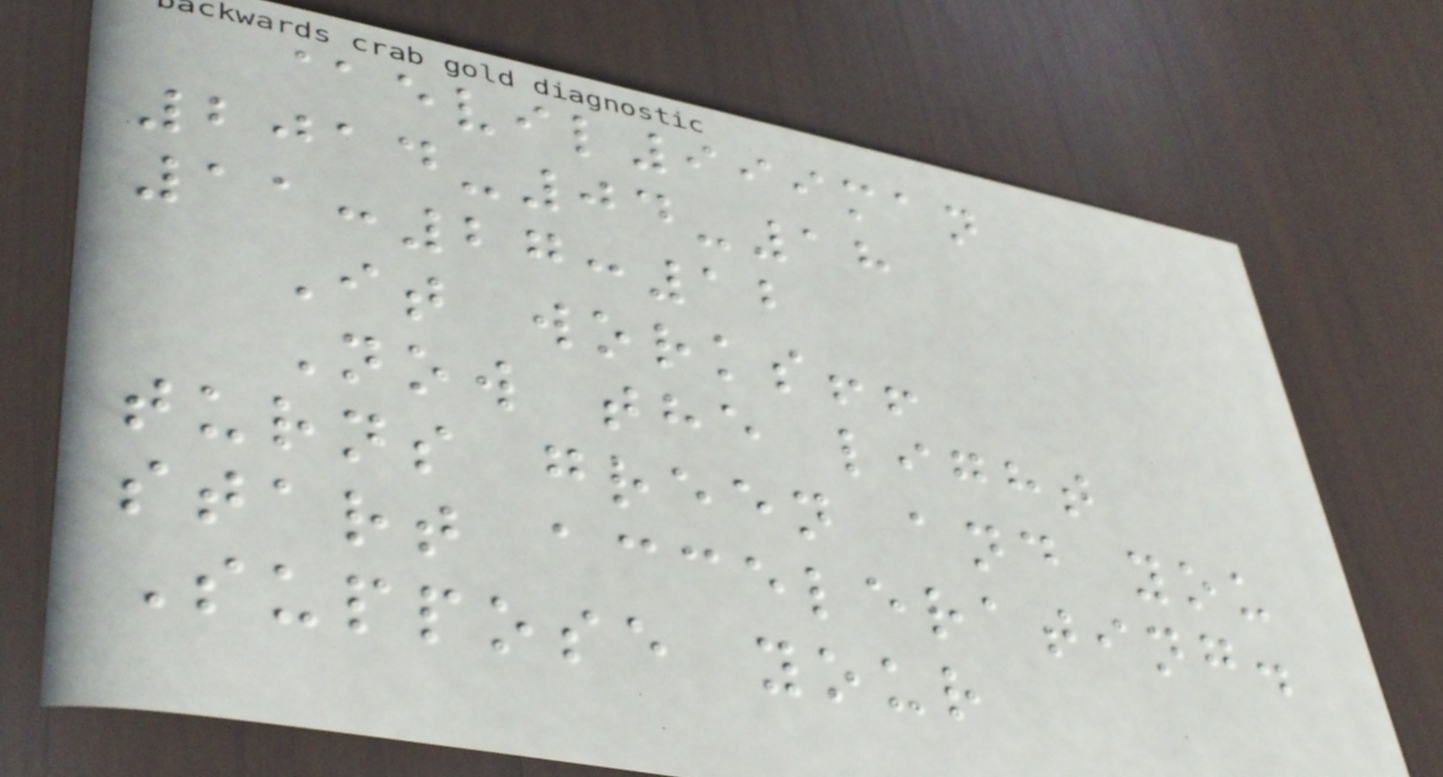@evil999man
2014-04-18
11:27:12
It works!!
Now the light
turns green and you
start accelerating.
Suppose your
